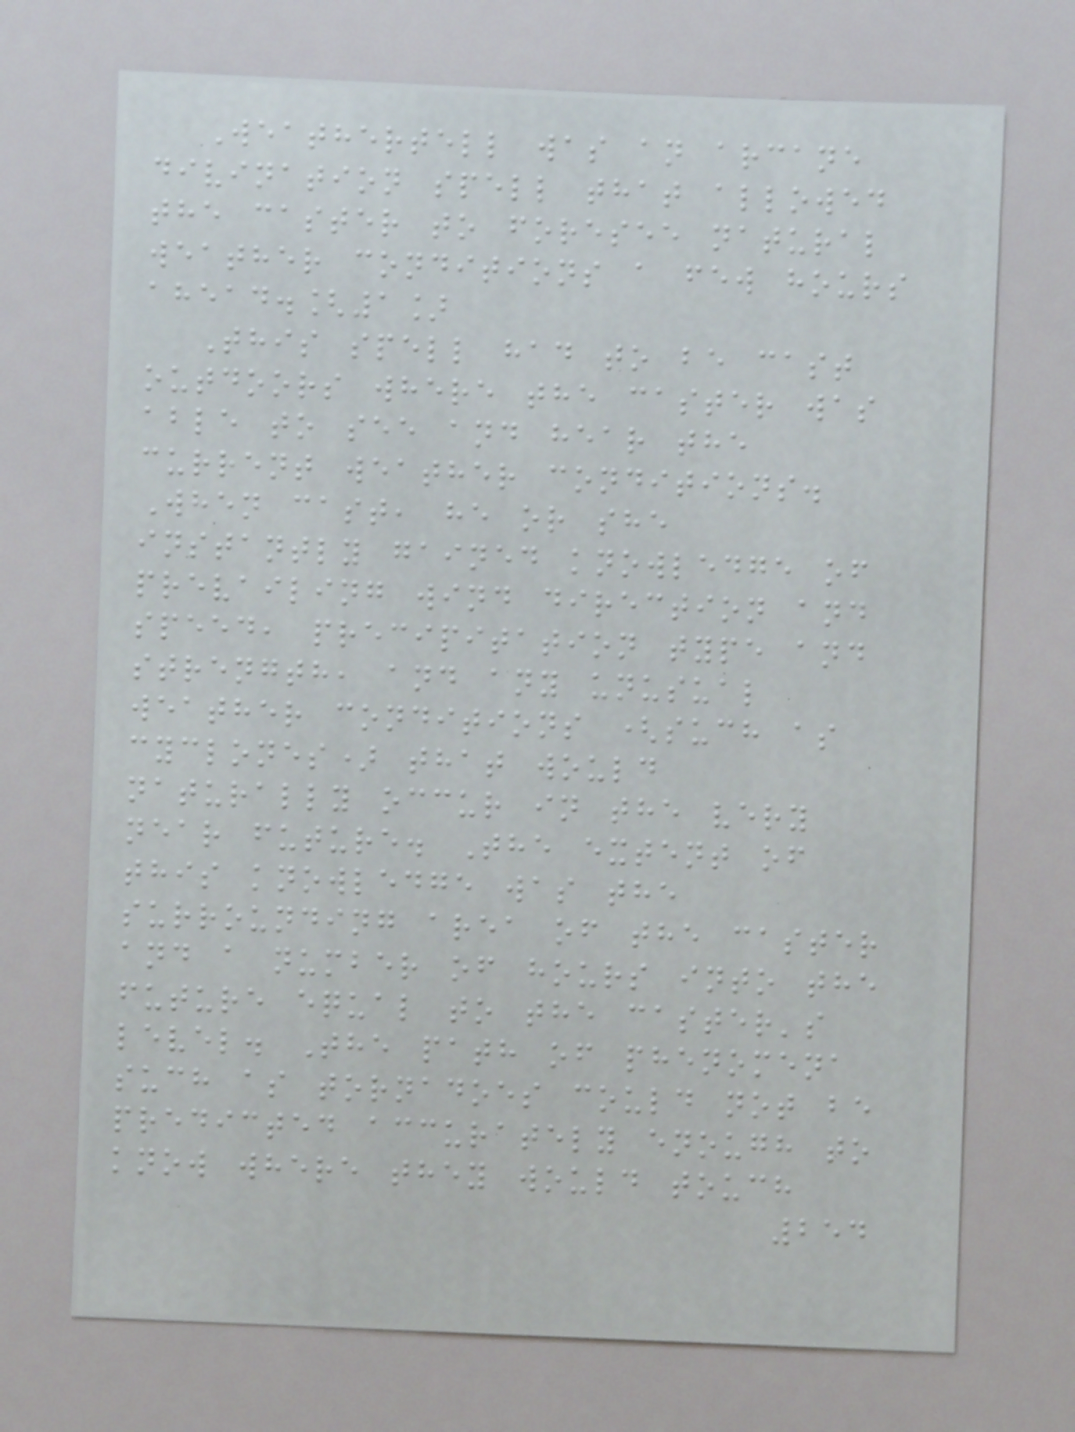Weathertell was an arcane
divination spell that allowed
the caster to foresee natural
weather conditions a few hours
ahead.[1]
This spell had to be cast
outdoors where the caster was
able to see and hear the
current weather conditions.
When cast, he or she
instantly gained knowledge of
prevailing wind direction and
speed, precipitation type and
strength, and any unusual
weather conditions (such as
cyclones) that would
naturally occur in the very
near future. The extent of
this knowledge was the
surrounding area of the caster
and a number of hours into the
future equal to the caster's
level. The path of phenomena
such as tornadoes could not be
predicted accurately enough to
know where they would touch
254
